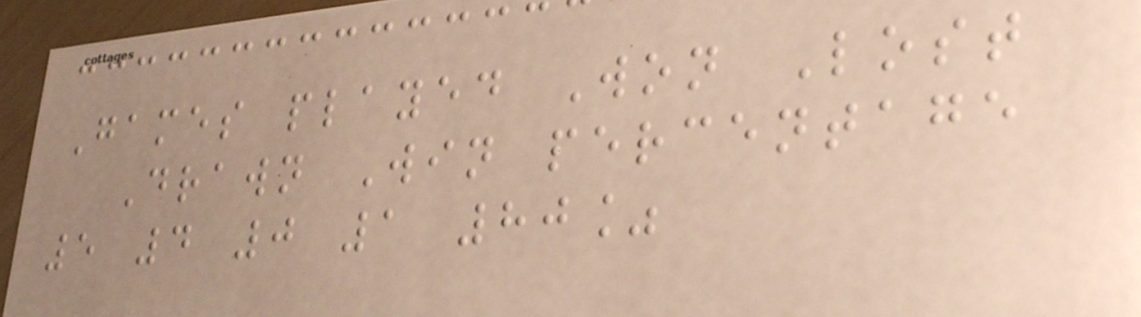Games played Won Lost
Drawn Win percentage
5 4 0 1 80%
